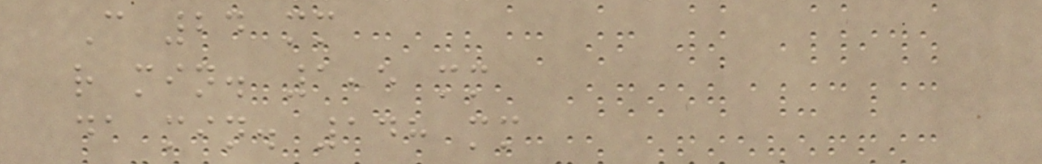C 24 mm
r min. 1,5 mm
da min. 148 mm
